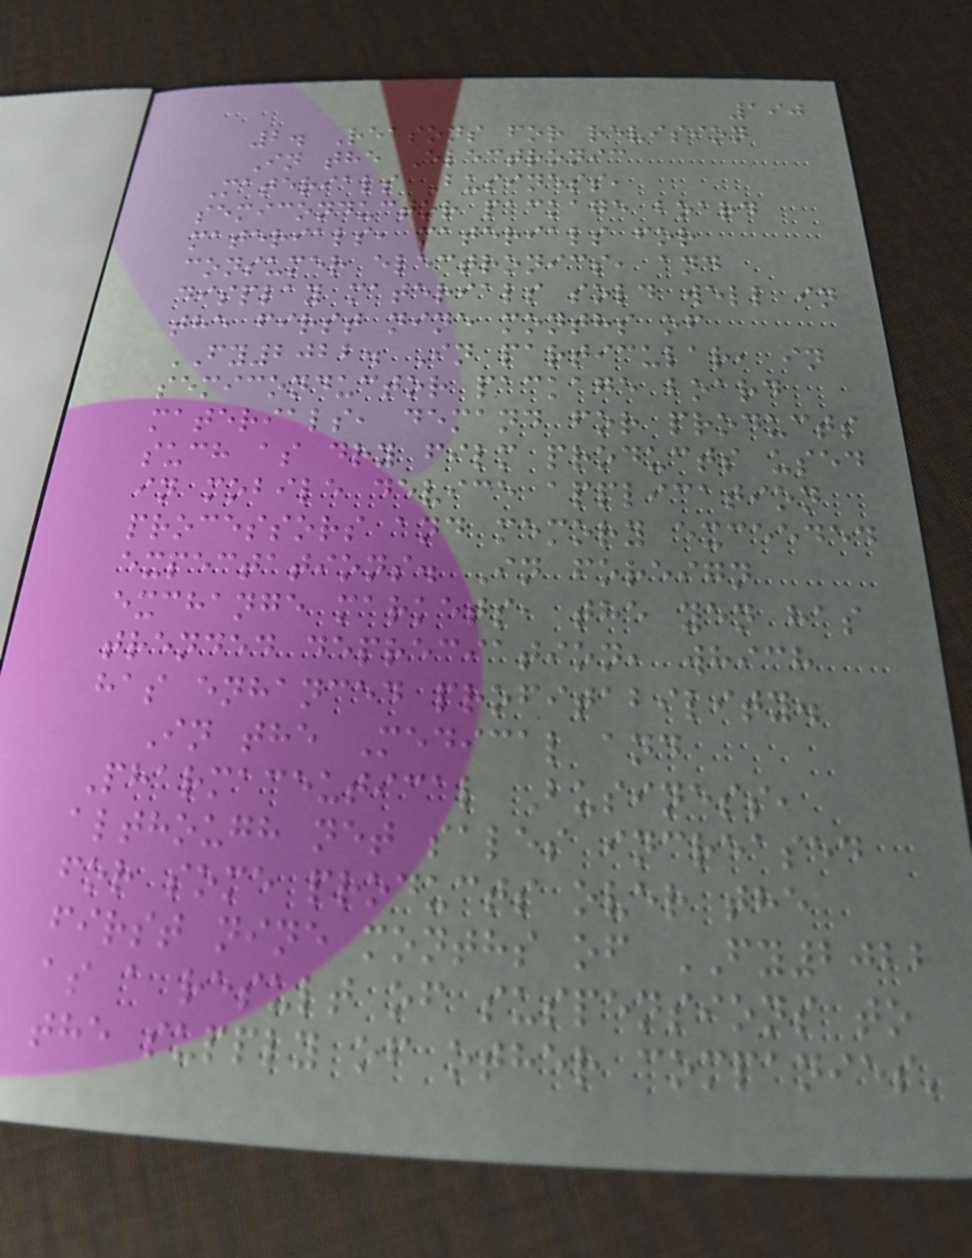190
2. Reasons for revision
In the Electronic
Materials Business,
semiconductor package board
materials, materials for
consumer electronics, and
display materials sold well in
the first nine months of
FY2022. In particular, in
semiconductor package board
materials, demand for products
such as dry film products used
in mobile device application
processors and memory exceeded
expectations. In foreign
exchange markets, the yen has
trended depreciation, which
has enhanced profitability.
In the Medical and
Pharmaceutical Business,
although net sales increased
for some products over the
first nine months of FY2022
as a result of suspensions to
the supply of other companies'
